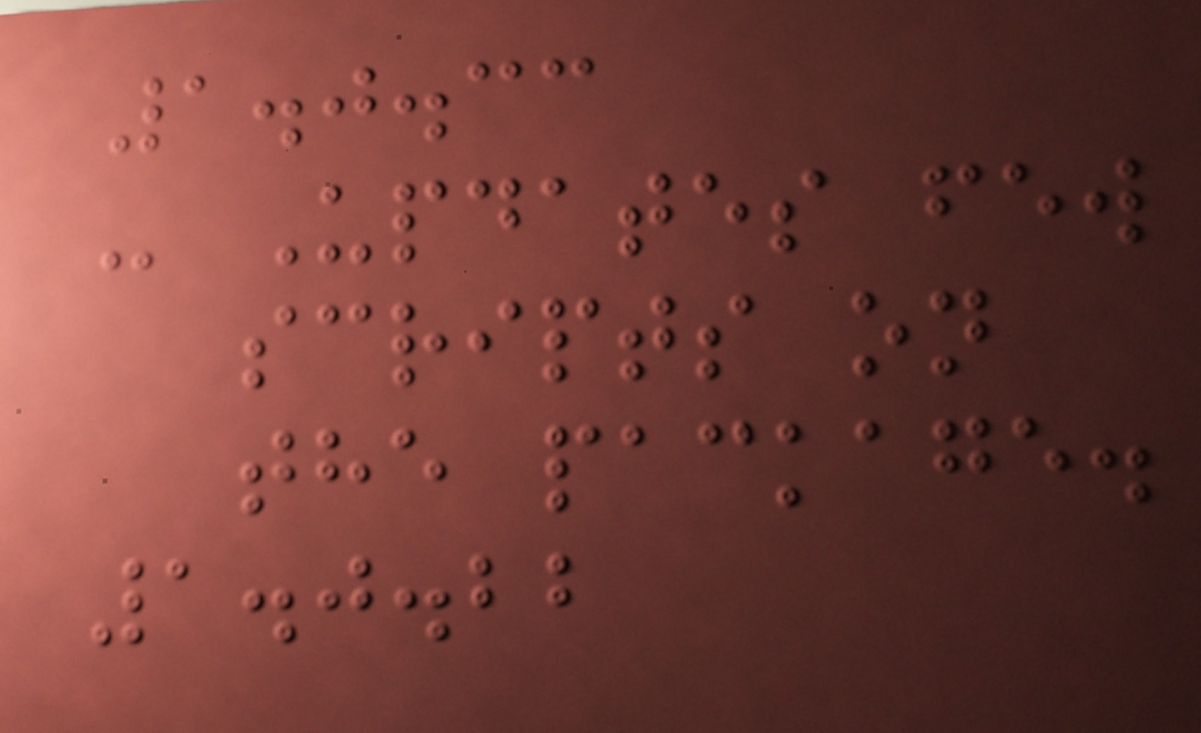1.0.33
- Updates few
scripts on
the package.
1.0.22
